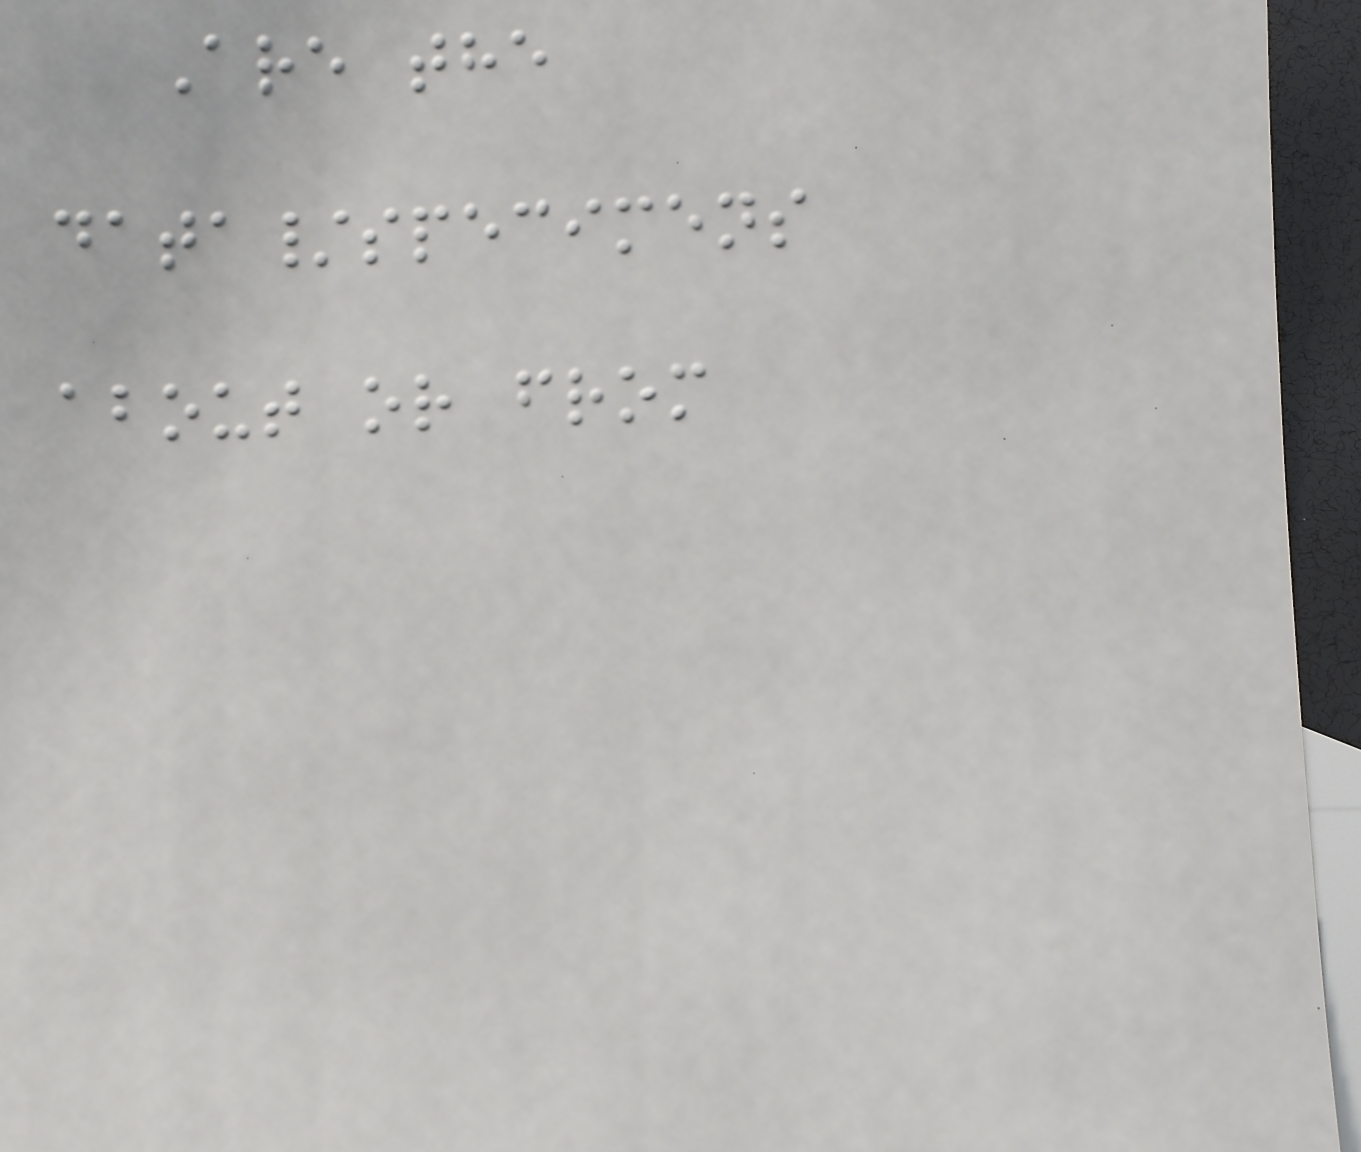Are the
data/specimens
about or from
